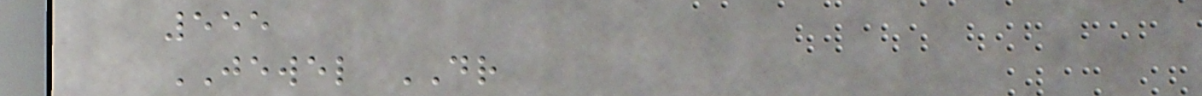555
JEWEL DR
